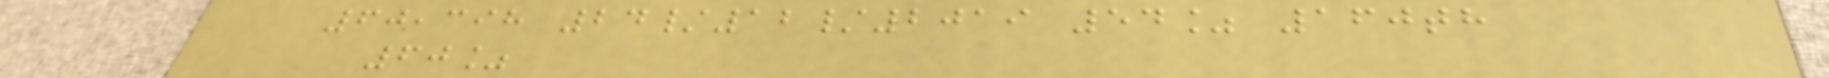60,398 24/12/2019 54% 160th
60%
